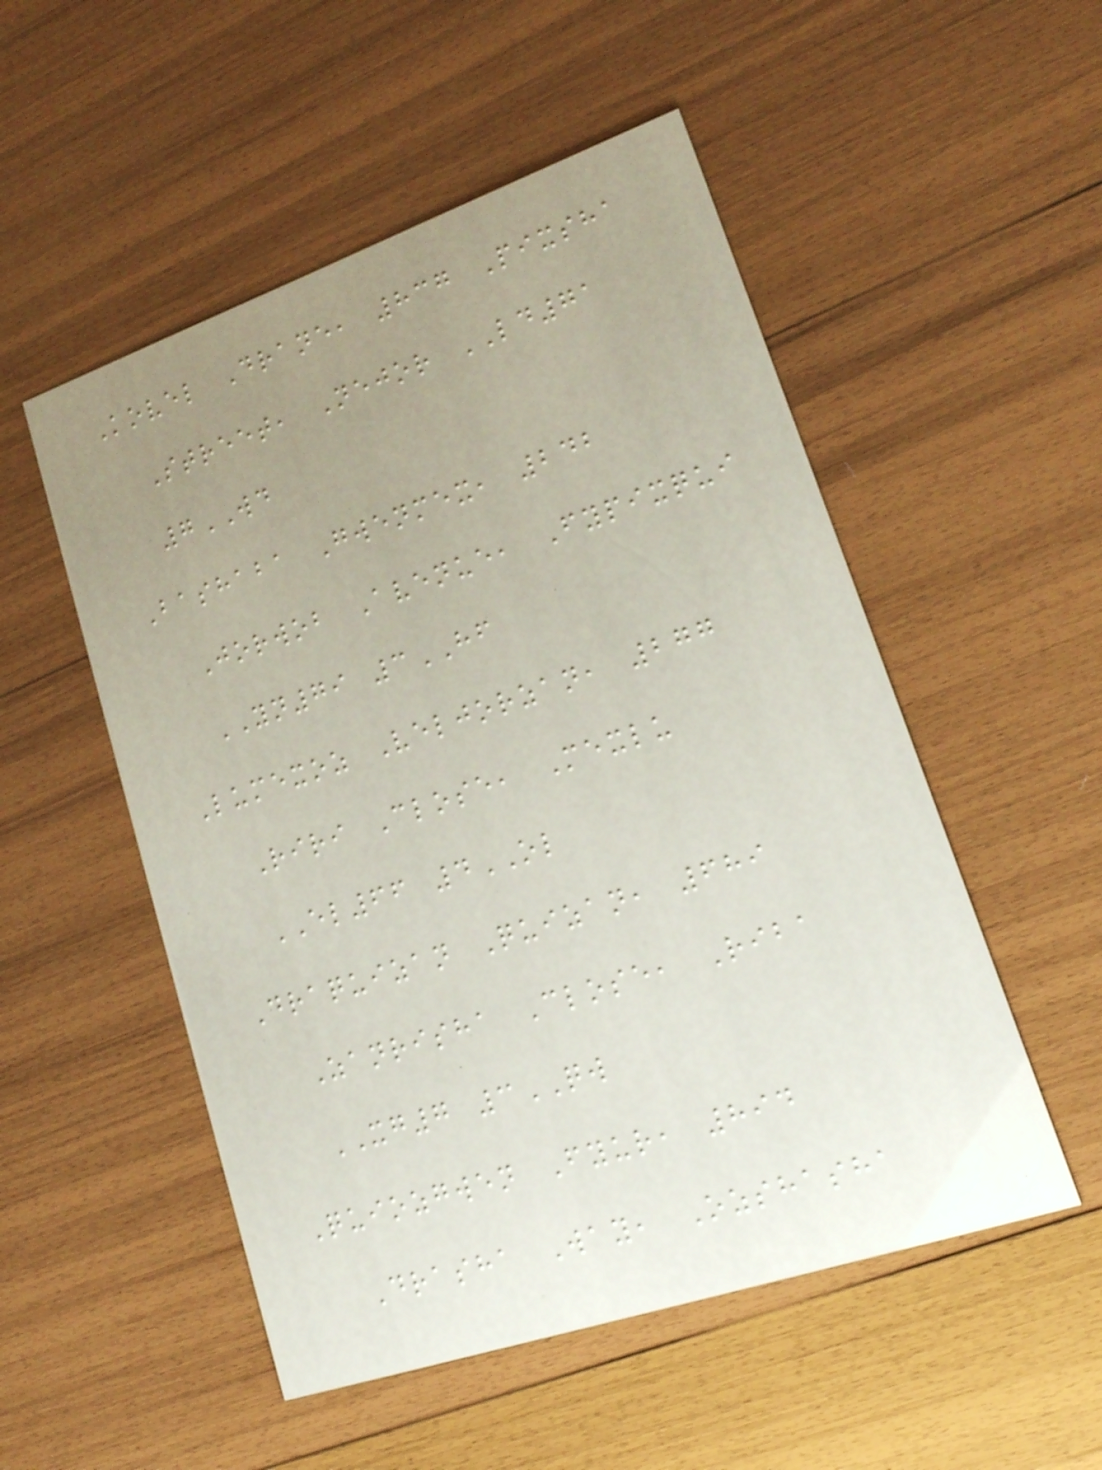Kovel Drane, 837 Pixsha
Street, Nejor LD71
7WD
Bashaba Gwenmex, 242
Jorwob Avenue, Fypixqui
YN79 3HF
Lumexoz Veljorzan, 277
Riri Close, Mexlu
EL66 4OL
Draquizan Quizan, 689
Zanrisha Close, Riba
XG7 3QW
Quiozgwen Fyur, 894
Drasha Way, Ozshasha
